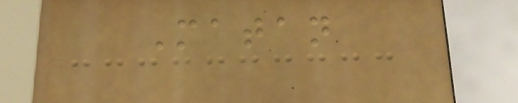Matan
